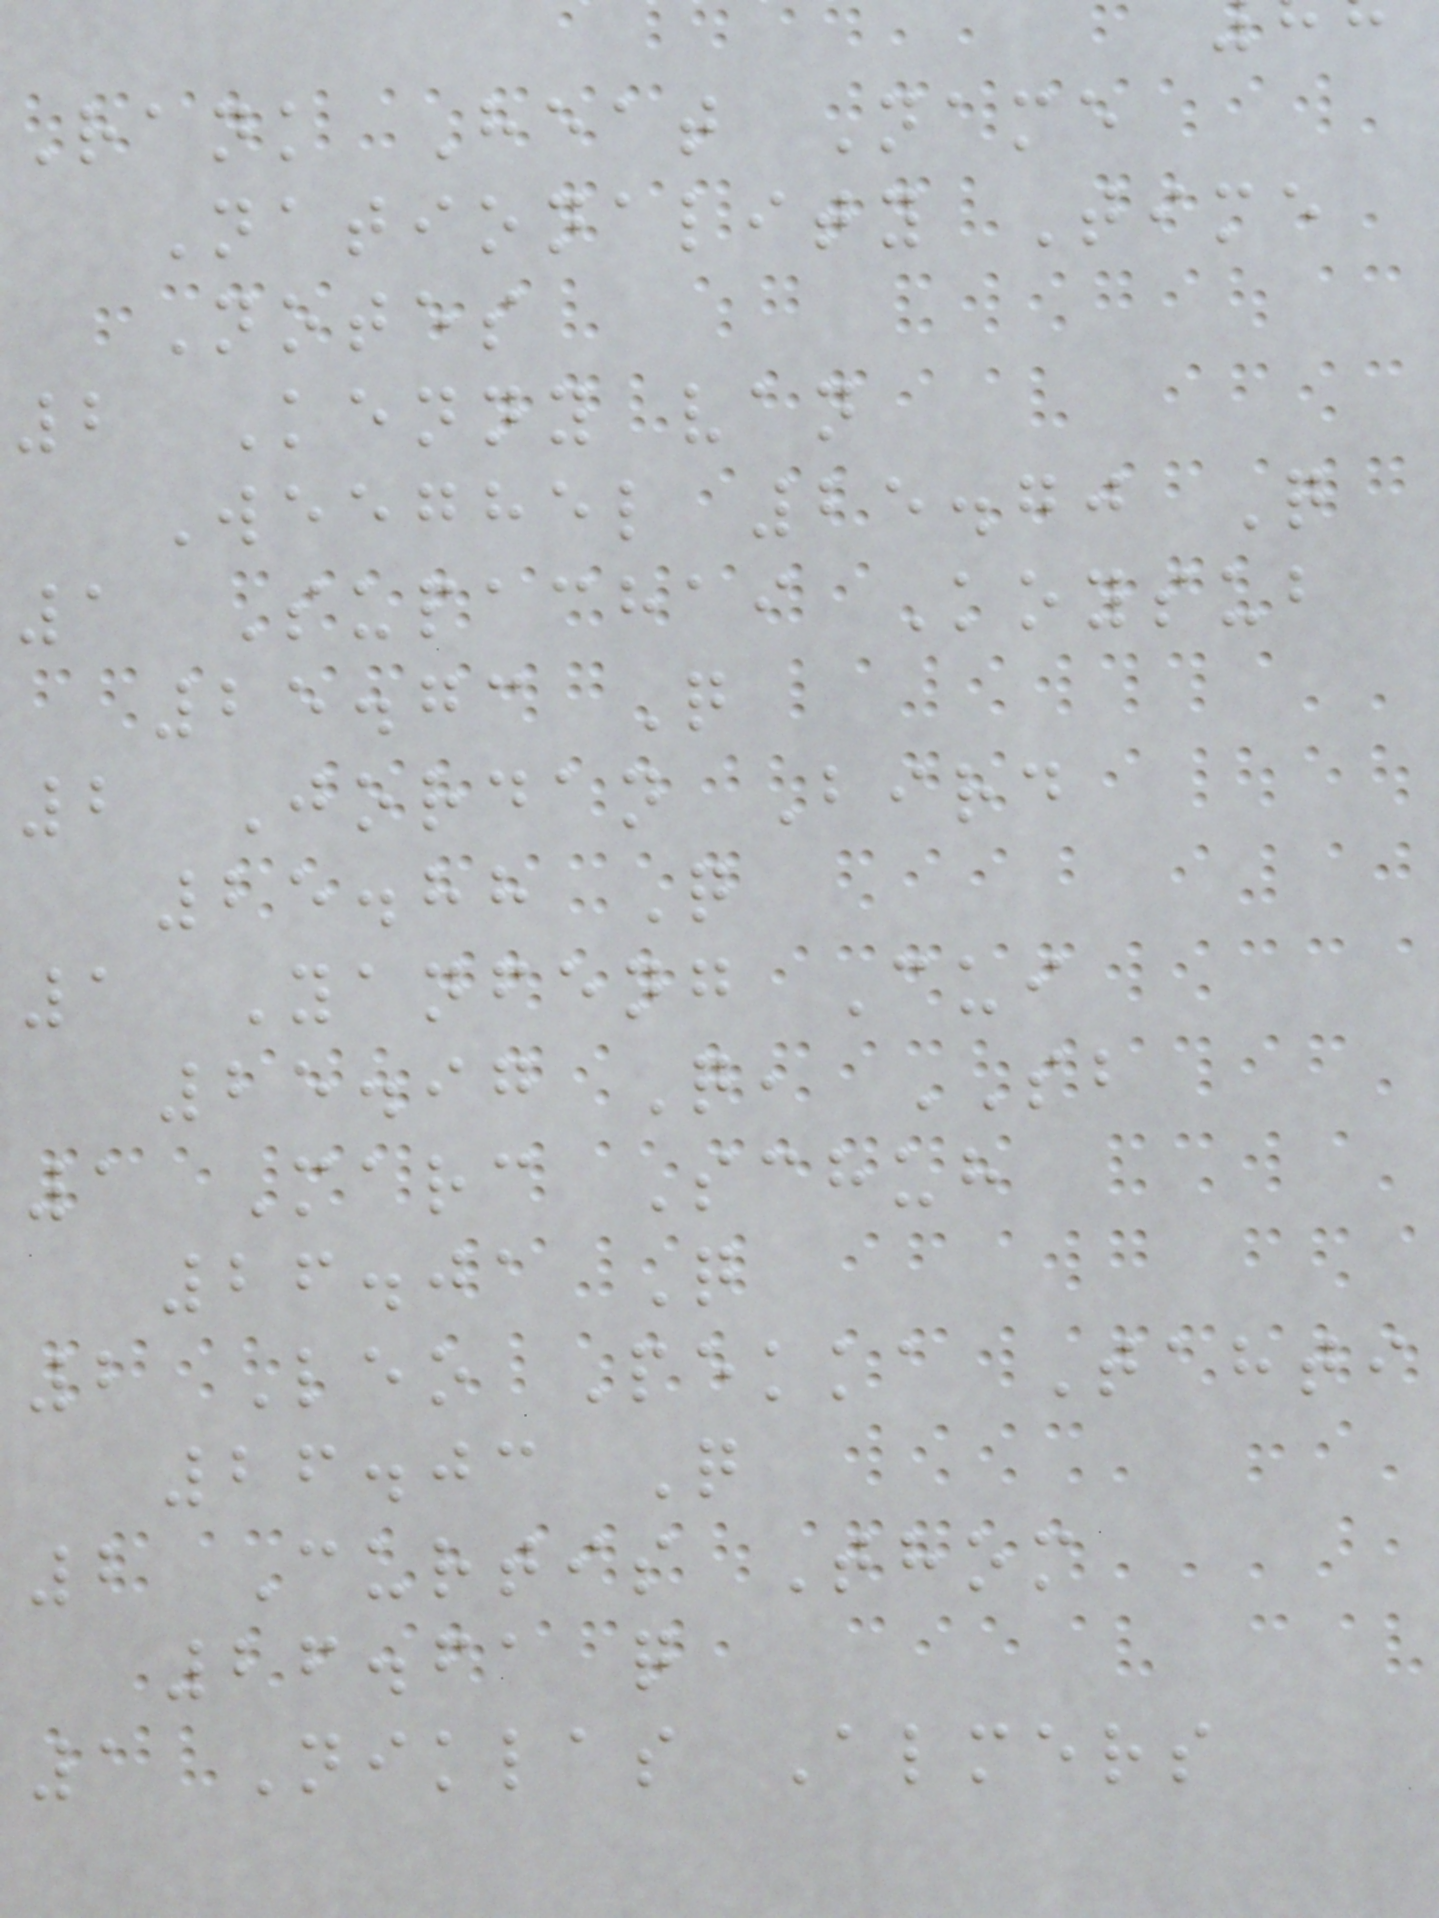Rank Heat Name
Nationality Time
Notes
2 Kenny van
Weeghel 25.70 Q
1 Supachai Koysub
25.73 Q
2 Jordan Bird
25.88 Q
1 Yanfeng Cui
25.97 Q, SB
1 Marc Schuh
26.01 Q
2 Leo Pekka Tahti
26.03 Q
2 Curtis Thom
26.61 q
1 Niklas Almers
